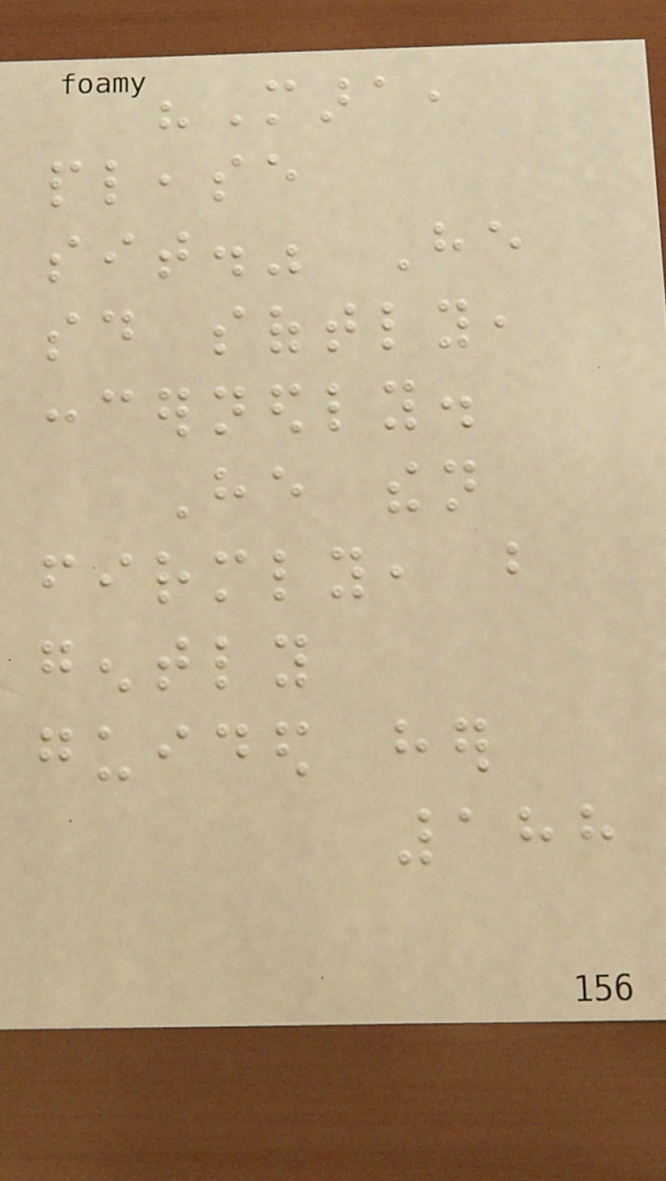"Mara,
please
sit." He
said softly,
concernedly.
He then
firmly, but
gently
guided her
188
